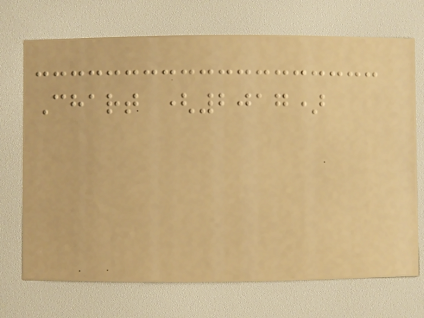Chart (2017)
